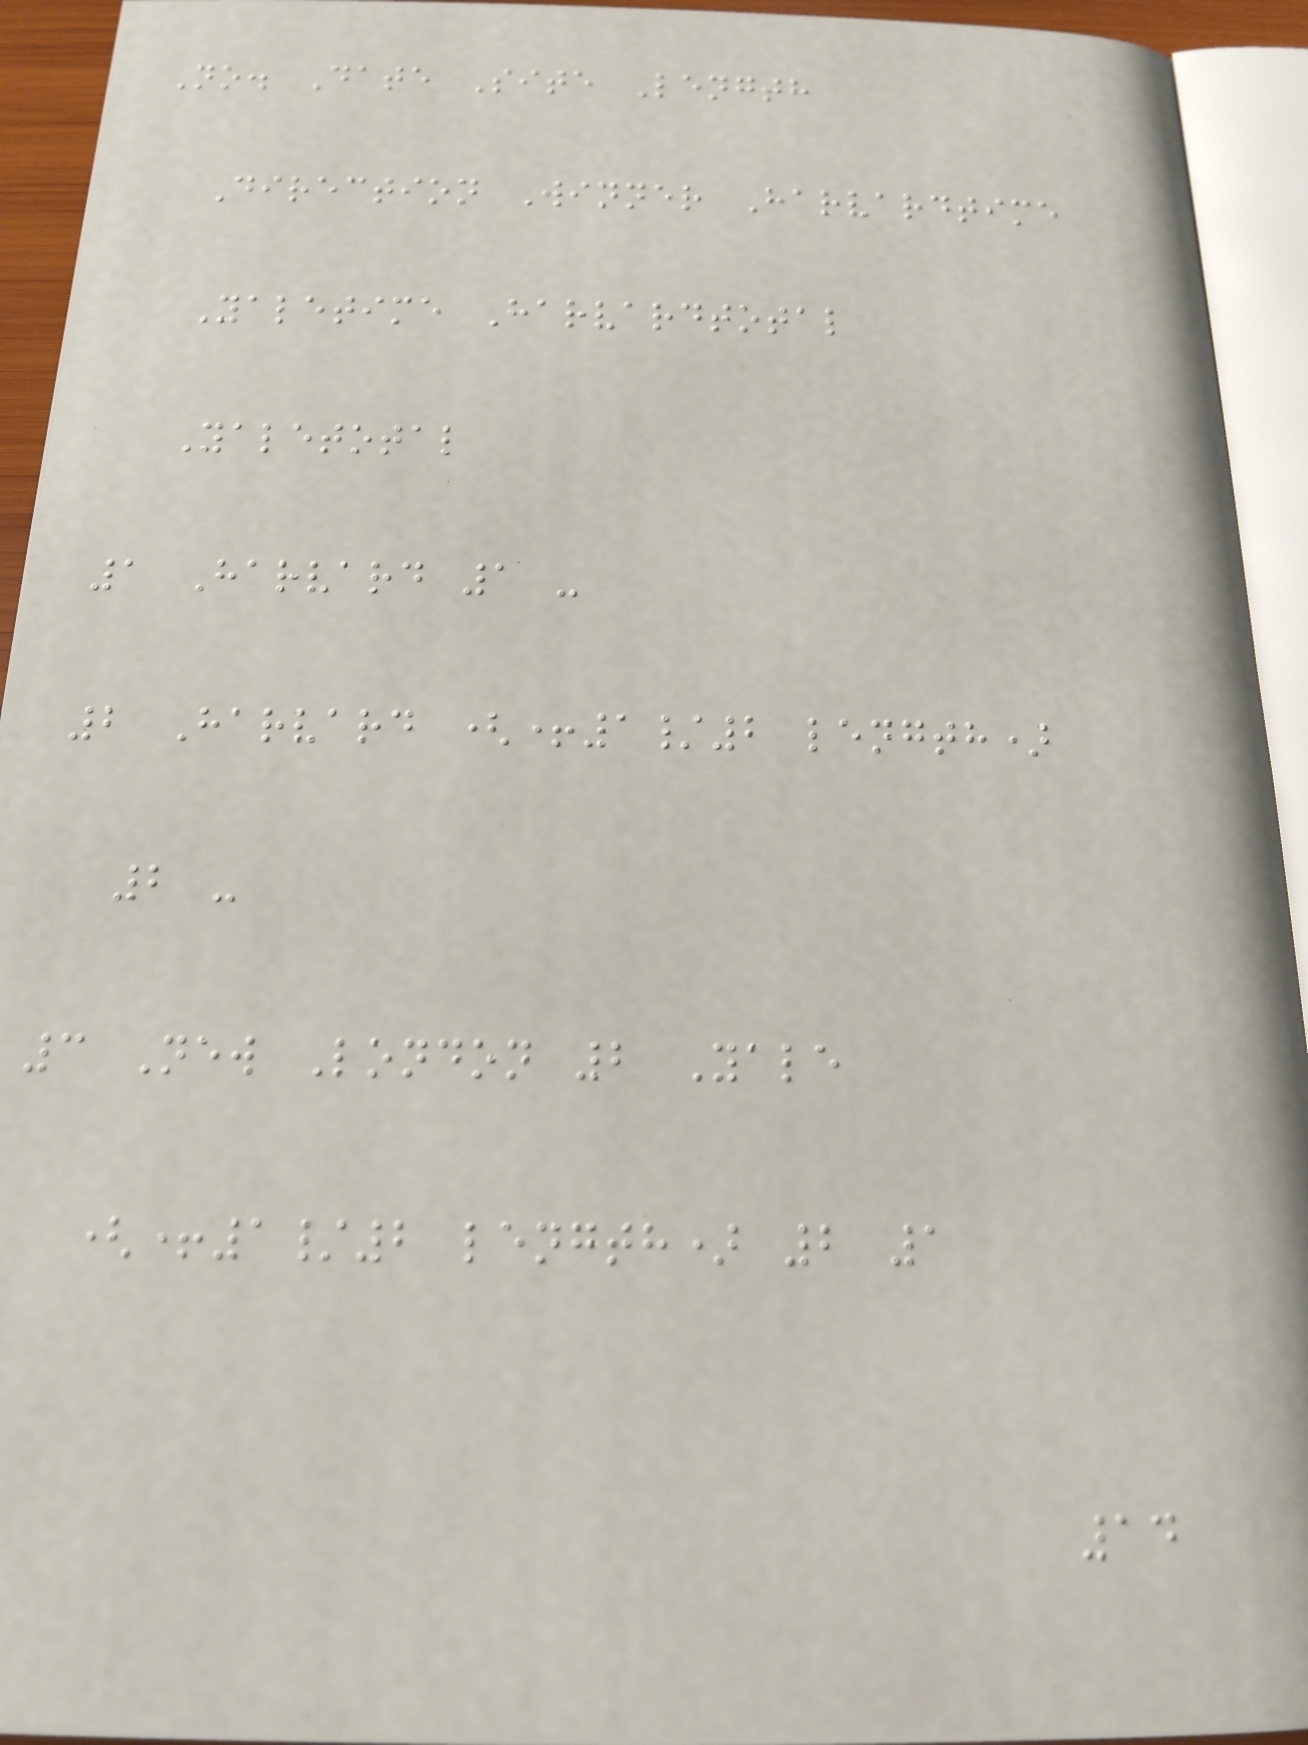No. Date Site Length
Direction Winner Harvardtime
Yaletime Harvardtotal
Yaletotal
1 Harvard 1 -
2 Harvard (+1/2 length)
2 -
3 New London 2 Yale
(+1/2 length) 2 1
14
